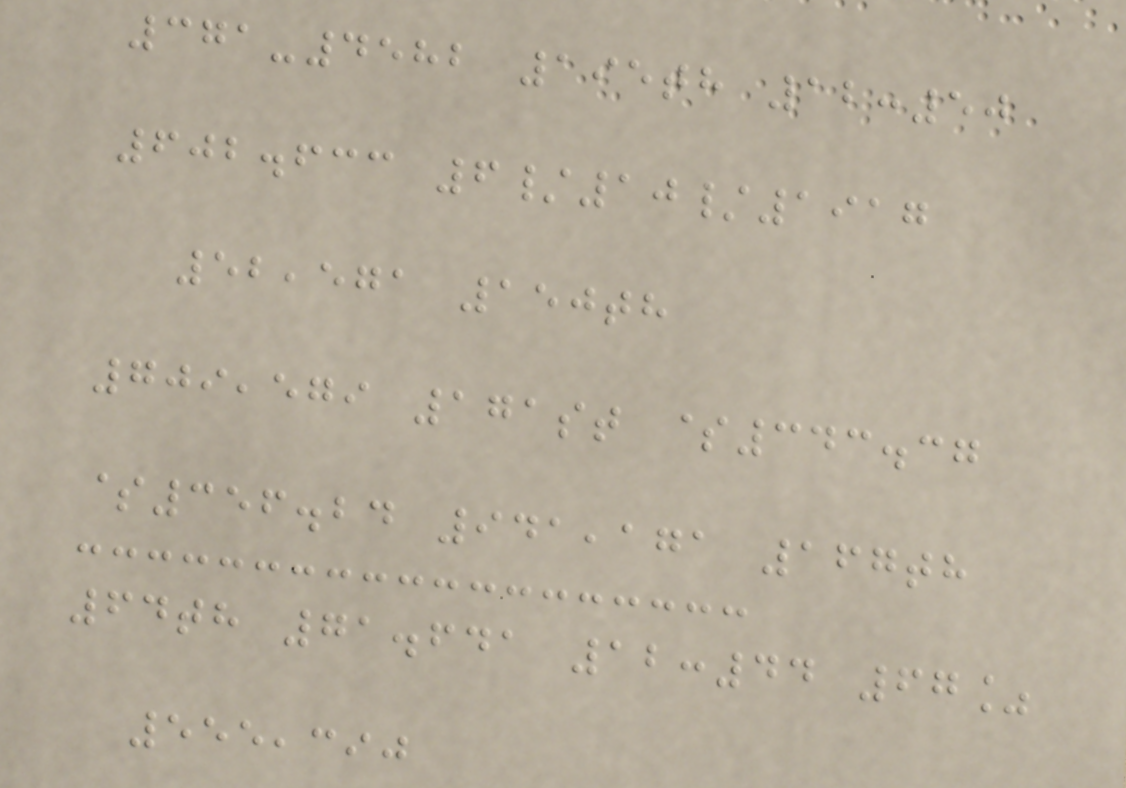371-4582 195th 12:50
602.633 6/10/1917
52,571 150th
709,579 171st $343.37
$356.24 941,171 167th
64th 71.641 12:44 67%
555,390
